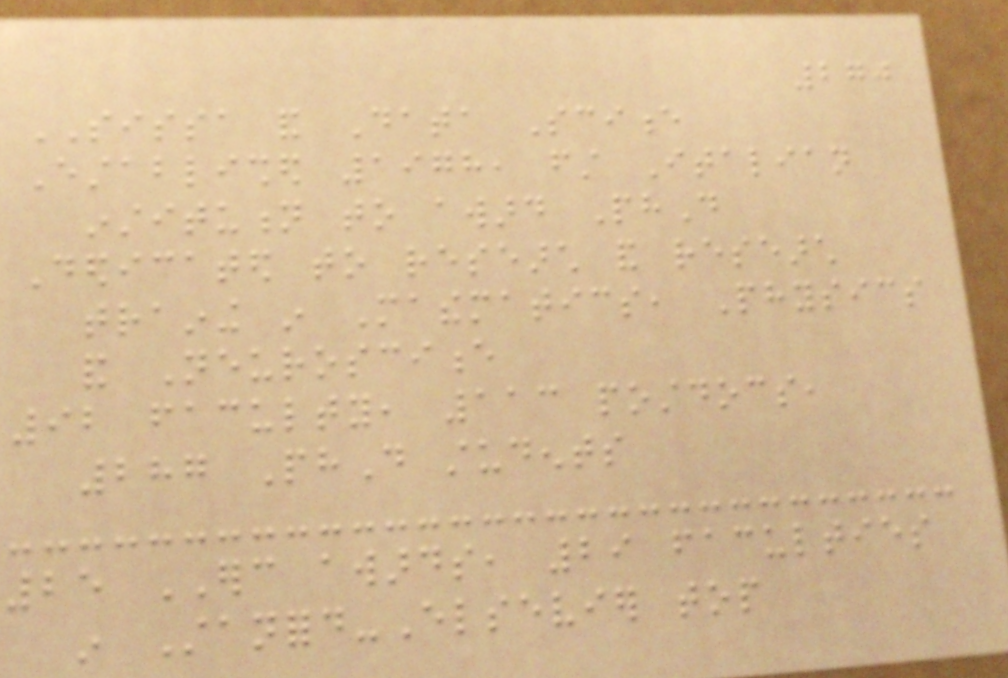270
SISSA and Data Science
Established 1978, first Italian
institution to award PhD
Dedicated to research and research
training in Mathematics, Physics
and Neuroscience
92 faculty, 113 postdocs,
287 PhD students
25 ERC awards, 29 faculties
in Stanford-Elsevier top
